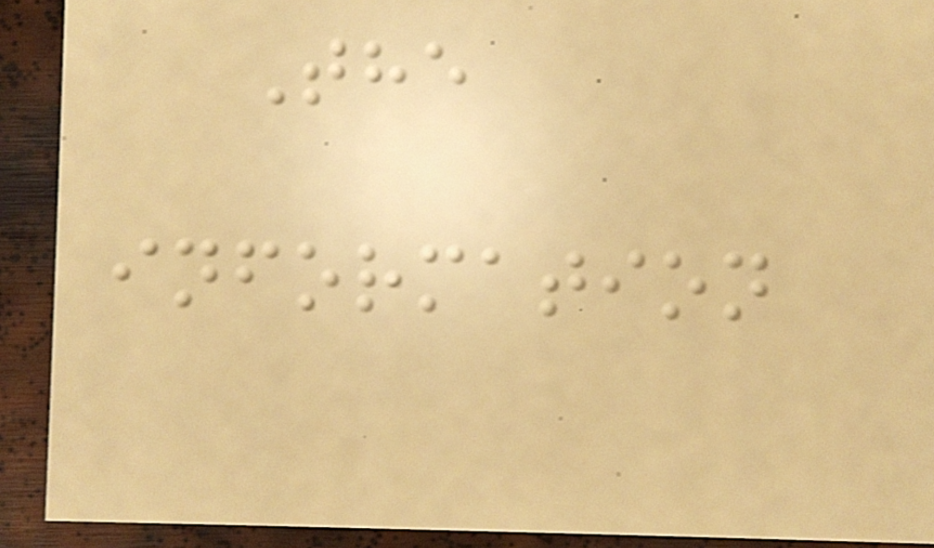The
information
